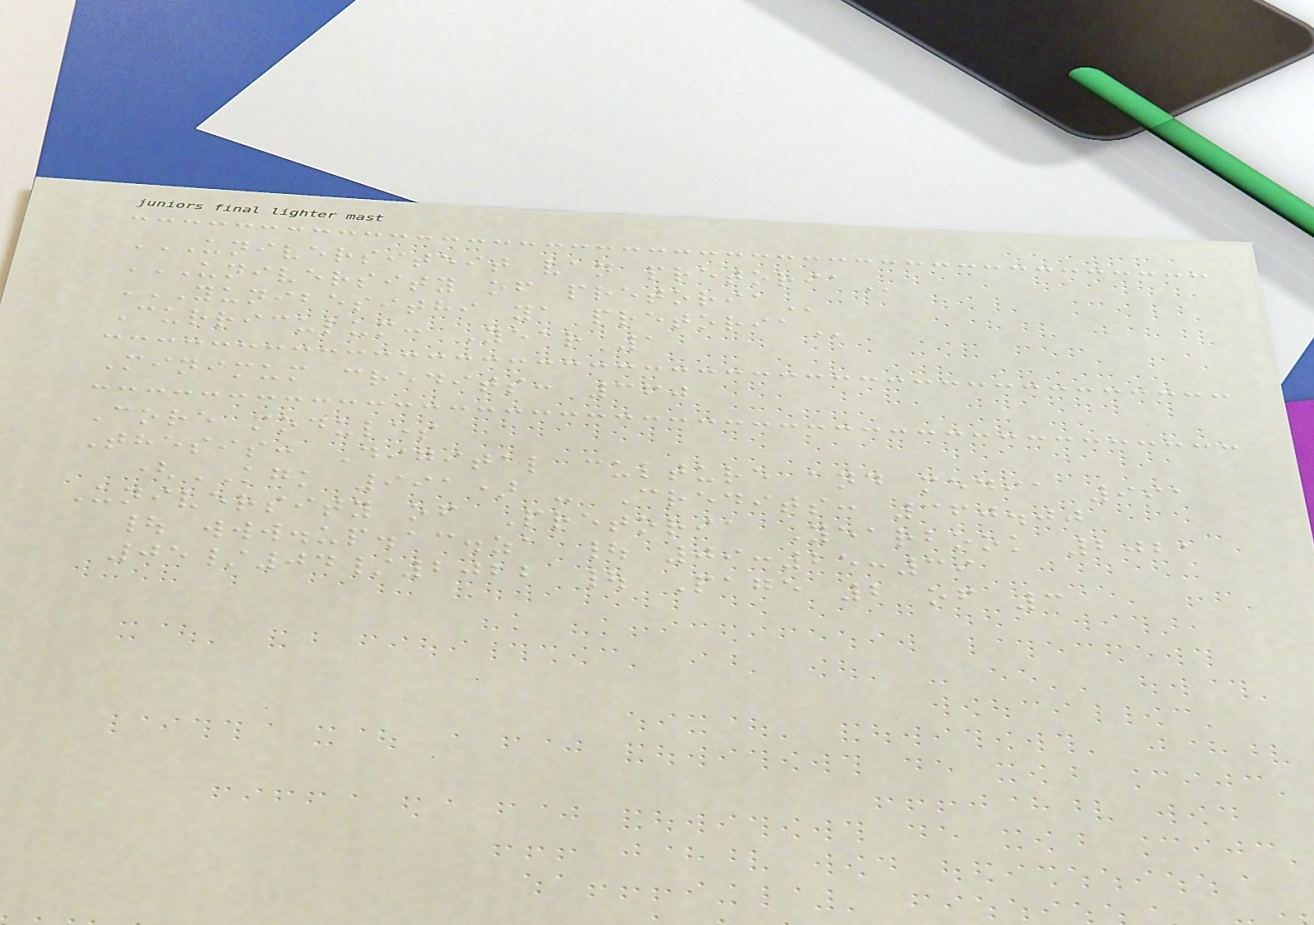UNIVERSITEIT VAN PRETORIA
UNIVERSITY OF PRETORIA
YUNIBESITHI YA PRETORIA
Curriculum: Year 1
Minimum credits: 360
Core modules
Thesis: Digital culture and media 991
(KGK 991) - Credits: 360.00
University of Pretoria Yearbook 2021
| www.up.ac.za | 09:25:39
05/04/2022 | Page 2 of 3
